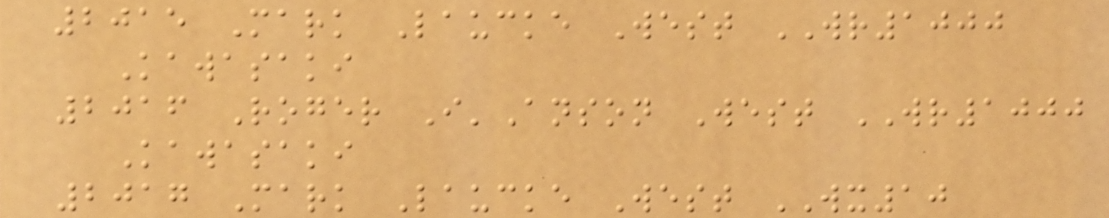2015 Mark Laucke West WR1000
Kawasaki
2016 Roger I'Anson West WR1000
Kawasaki
2017 Mark Laucke West WX10
